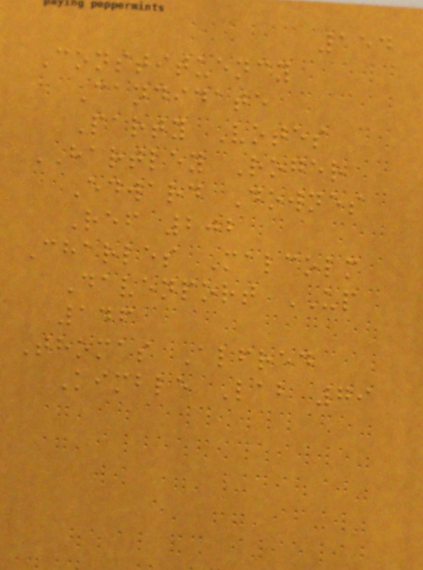154
Constituency
Candidate
Party Votes
HARTLEY Roger
Edward Downes
Ref 202
Charles Malcolm
Davenport UP
146
Thomas Alfred
Kimble Lab 79
